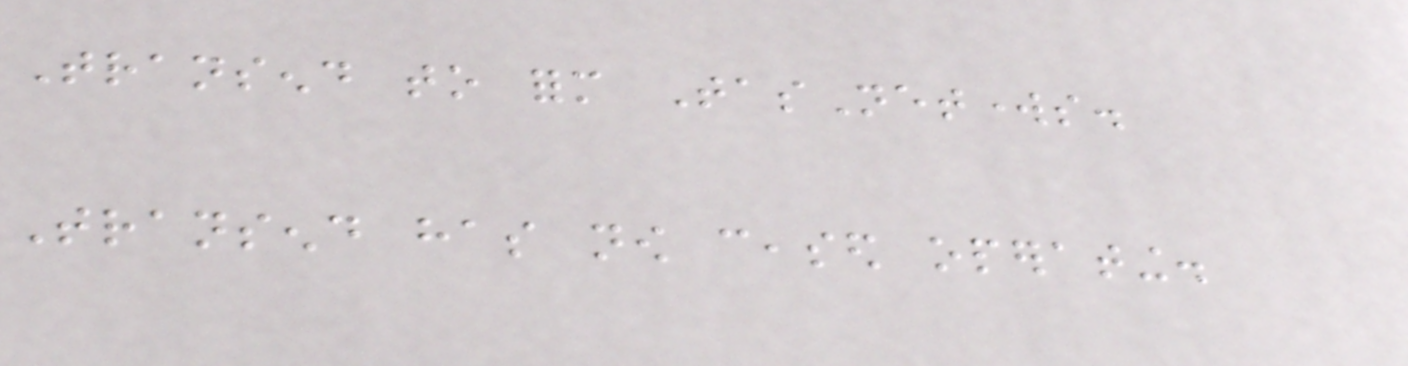Transend to form TasNetworks.
Transend has now ceased operating.
